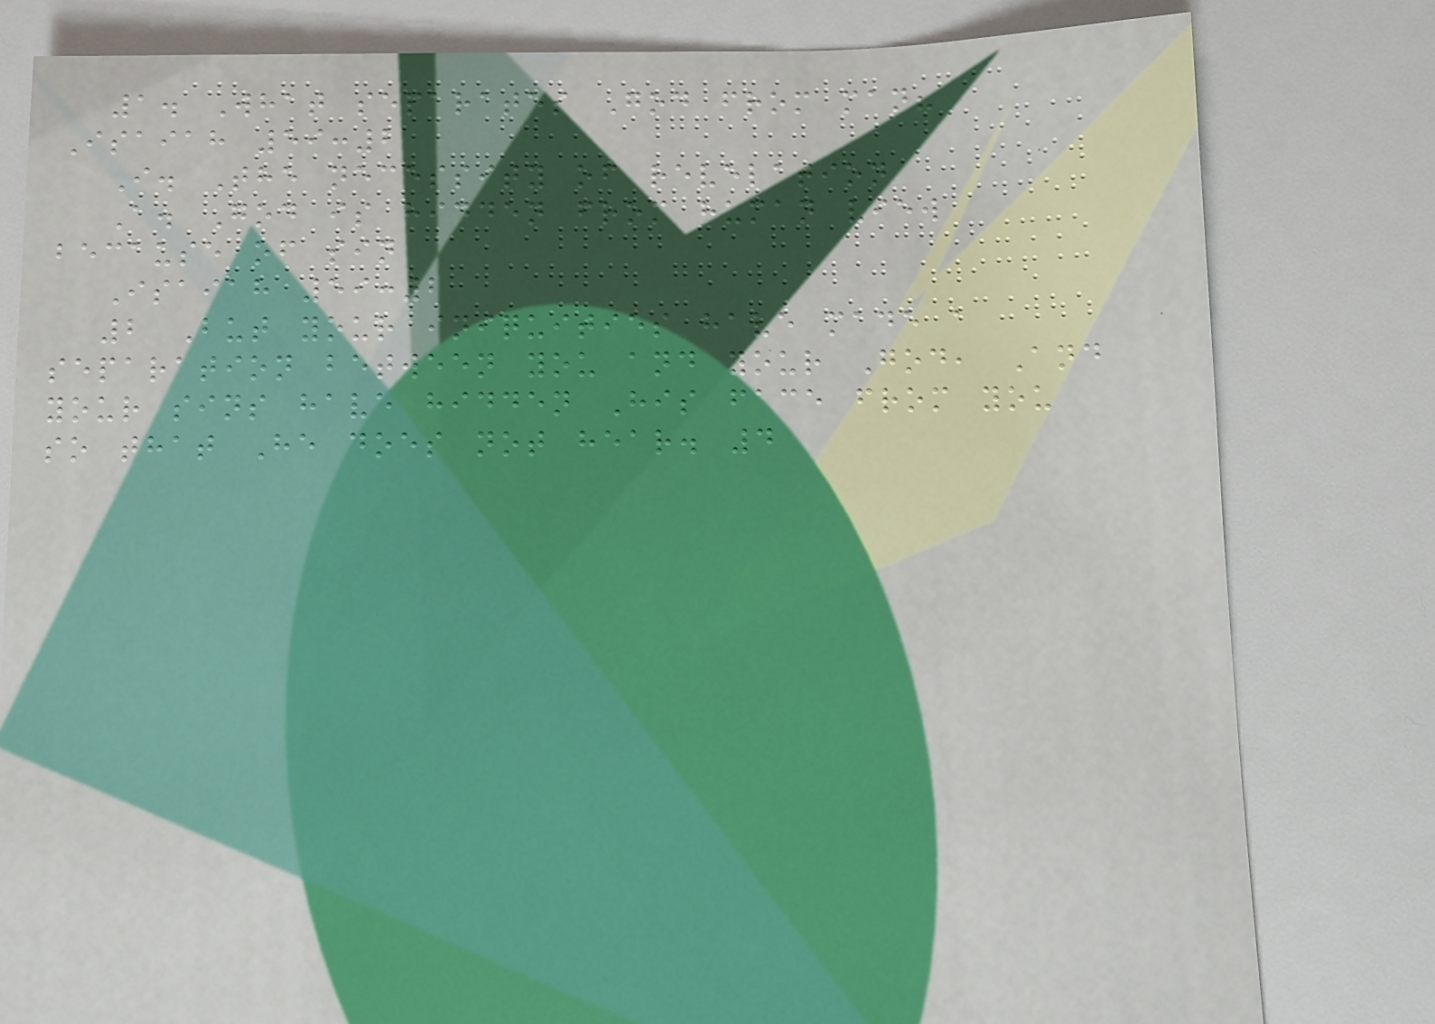1. What separates God from man?
Isaiah 59:2
I. The necessity of revelation
A. God is hidden from human view
because of sin
Isaiah 59:2
2 But your iniquities have made a
separation between you and your God, And
your sins have hidden His face from you
so that He does not hear. 4
